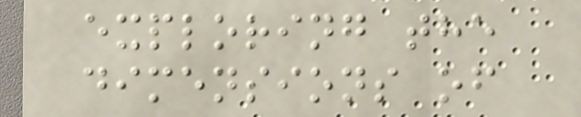exploring the
dimensions of
